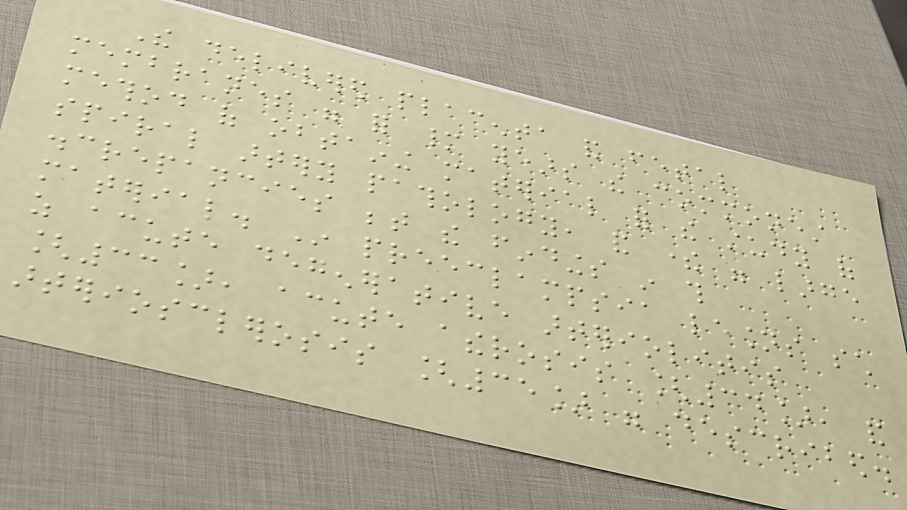The delivered placenta and fetal
membranes were for many years the commonest
method of obtaining material for the study of
spiral artery pathology, and there were large
discrepancies between the findings in this
material. In preeclampsia lesions such
as acute degenerative arteriolitis
[33], acute atherosis [34], and
arteriosclerosis [35] were described.
